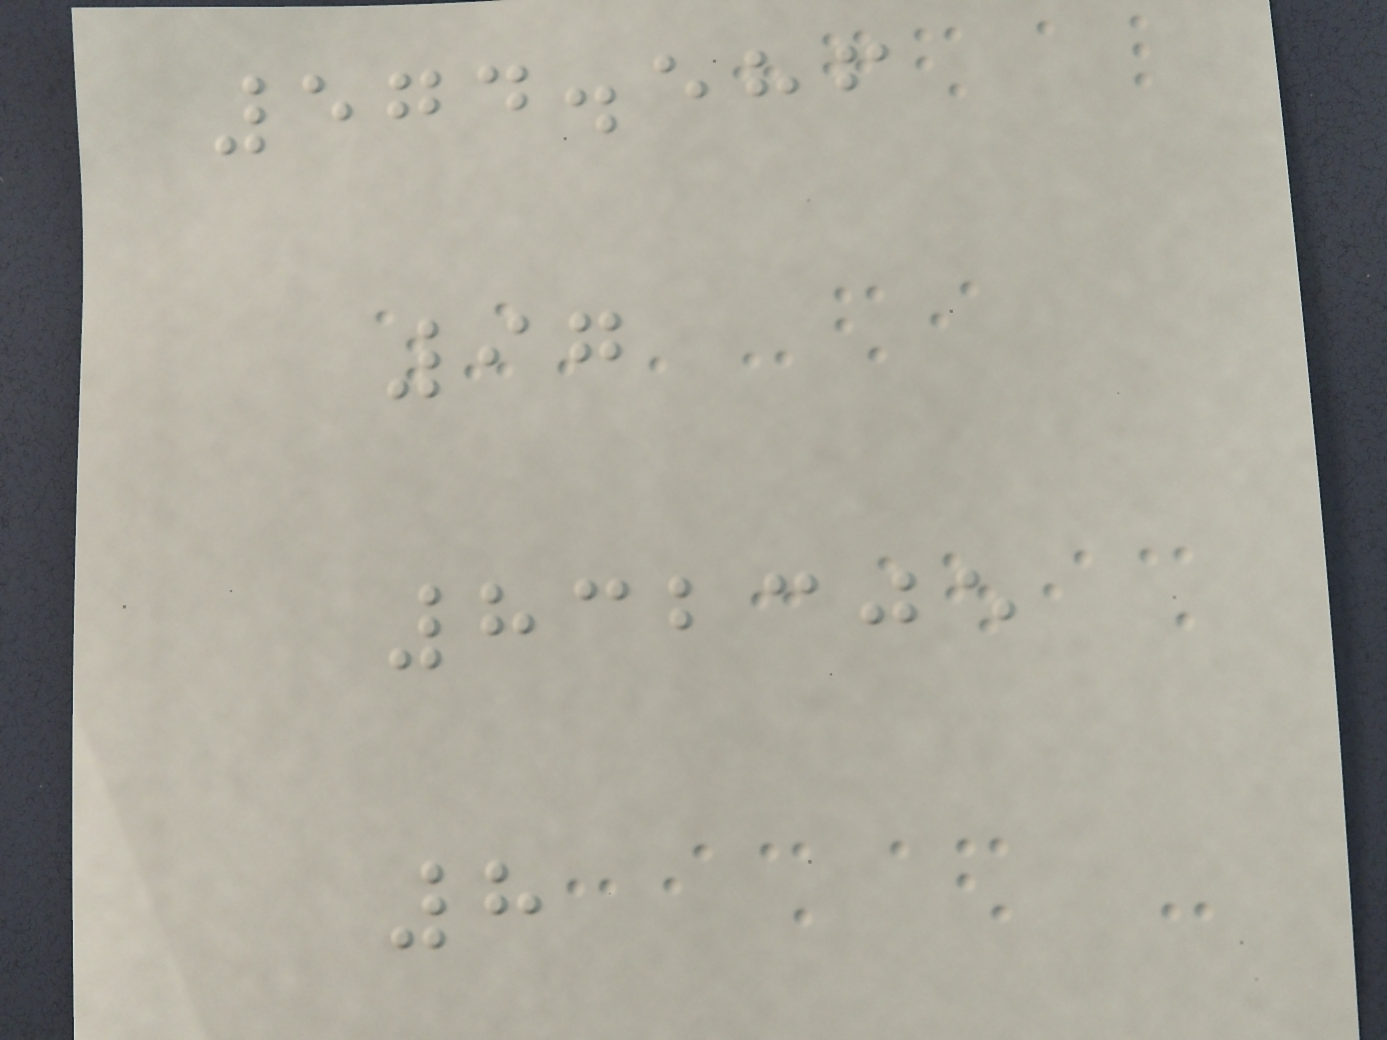574.586
97
832305
8
